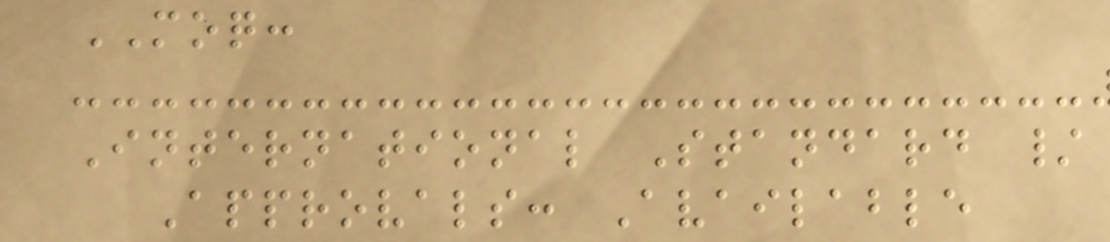MOQ:
International Standard /
Approvals: Available
